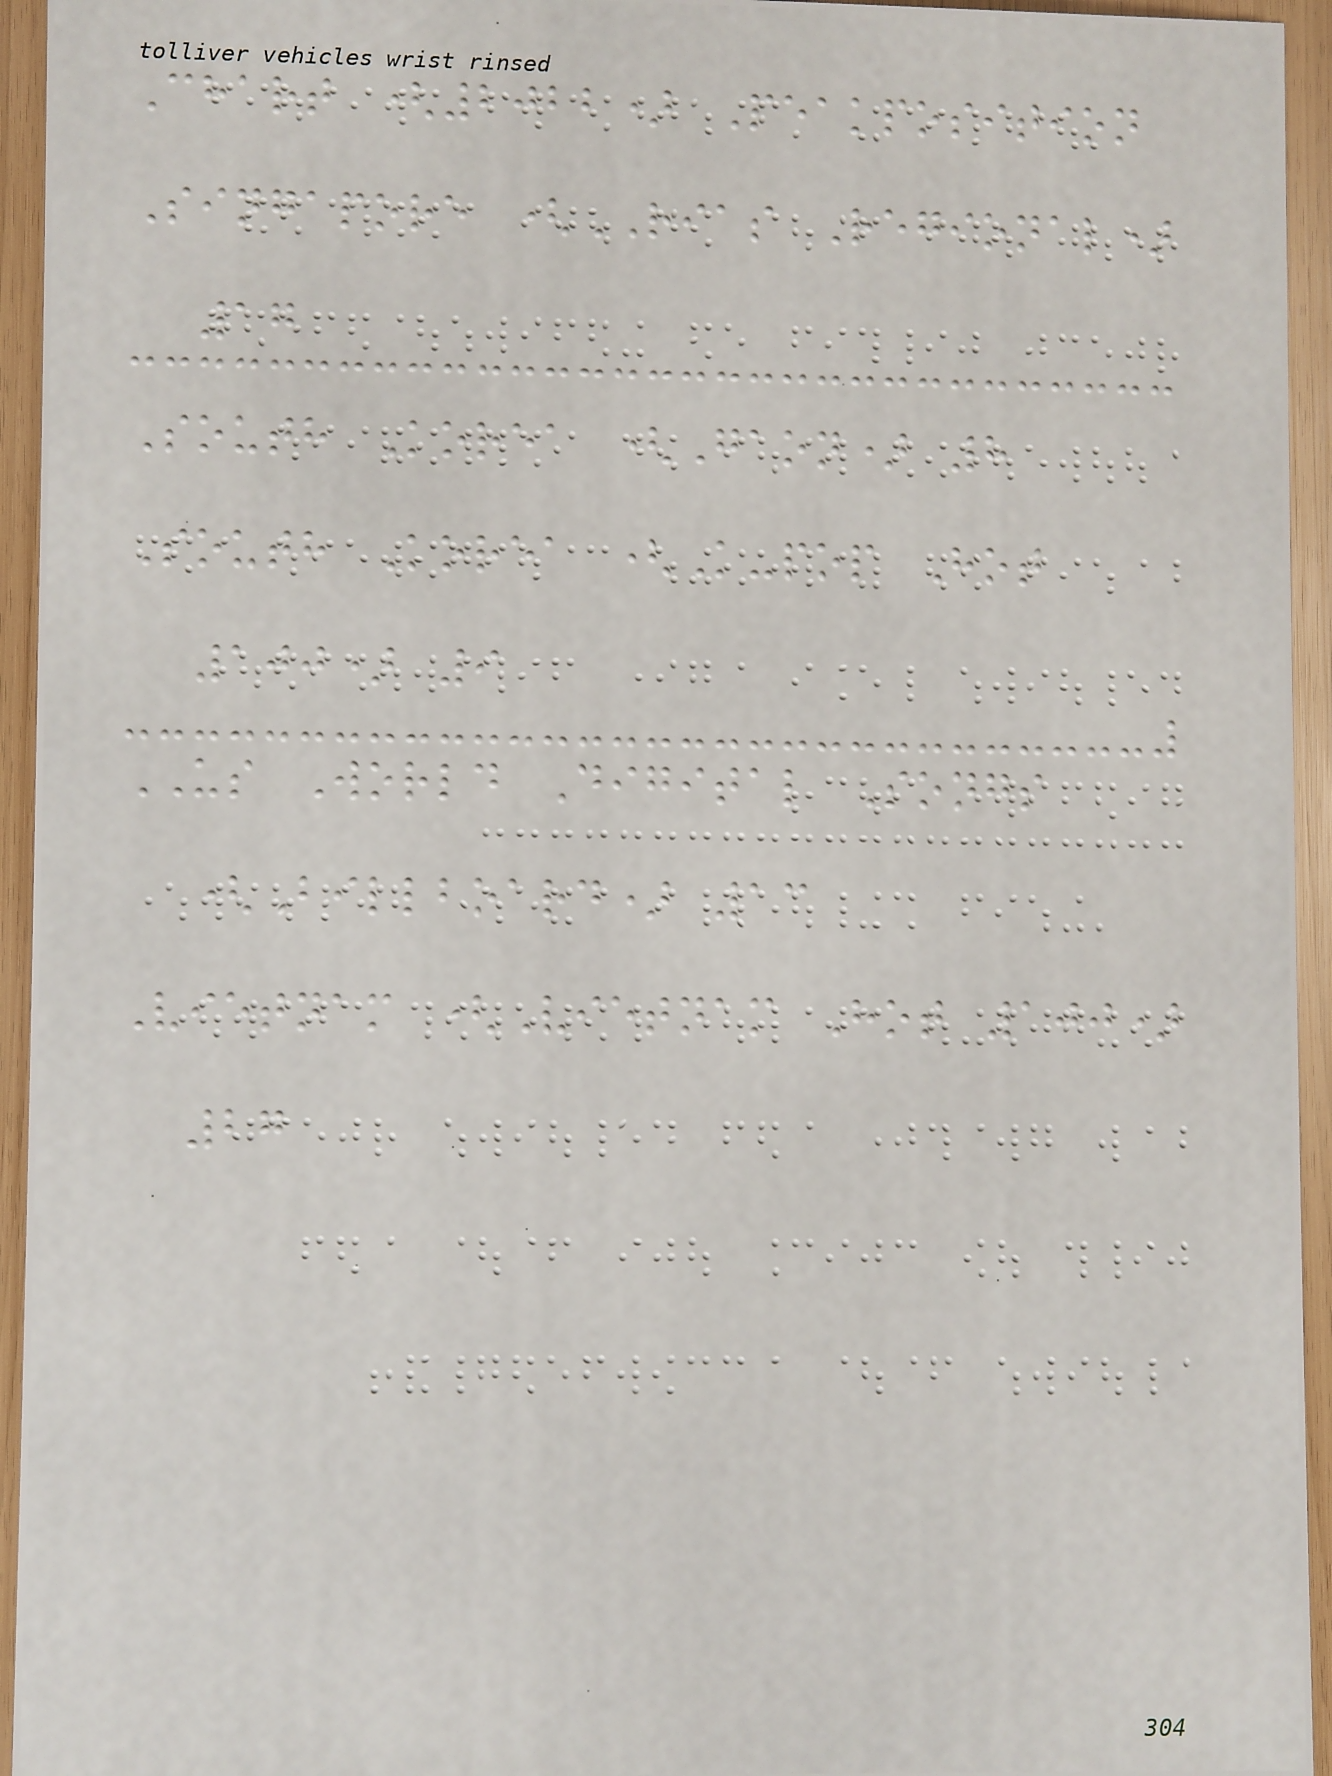Chart (2022) Peakposition
Singapore (RIAS Regional)
17
South Korea (Gaon) 8
South Korea (K-pop Hot
100) 9
US World Digital Songs
(Billboard) 13
Vietnam (Vietnam Hot 100)
27
